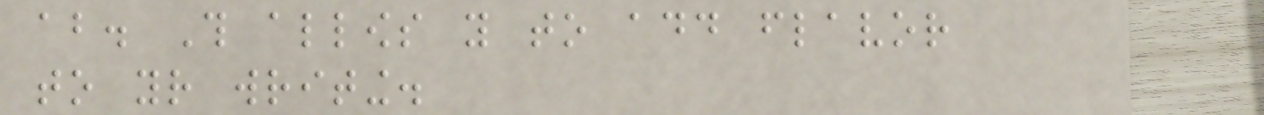about. This allows you to add flavor
to your writing.
